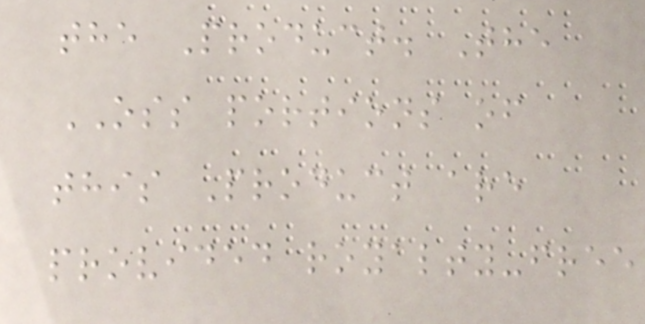the Product. The
OSS portions of
this Product are
provided royalty-free
